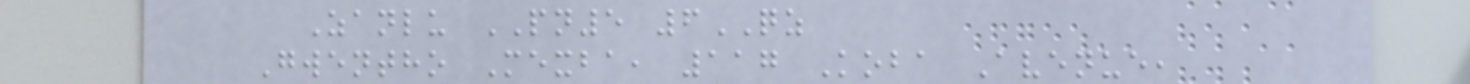Zanlu PN5 6QZ
Gwentho Mexba, 117 Koba Avenue,
